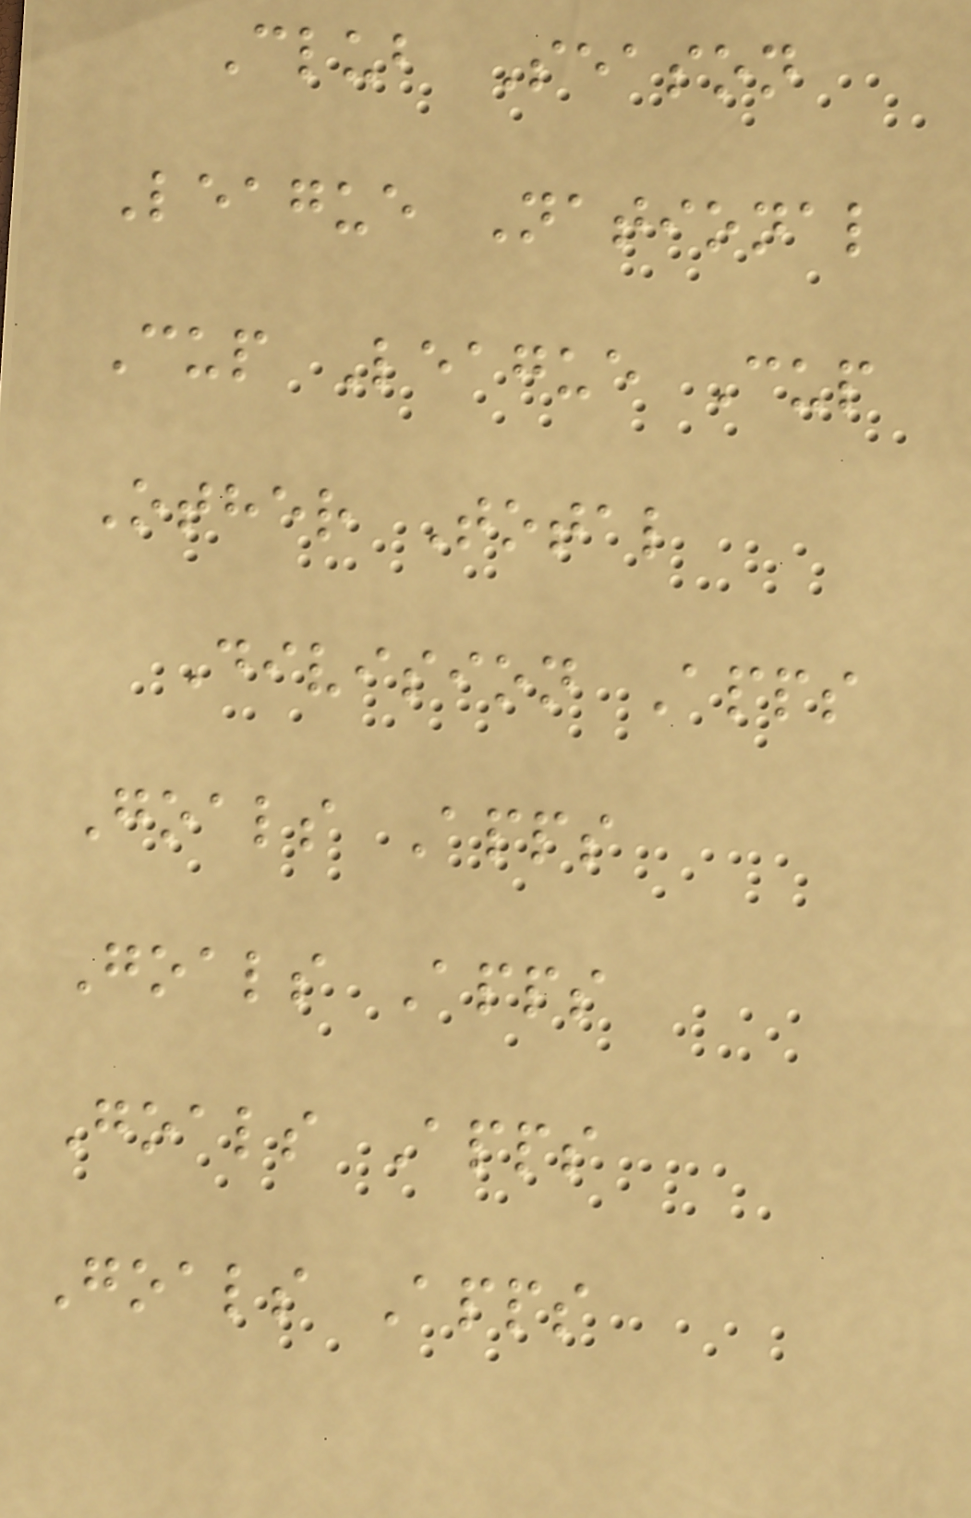Club Season
League National
Cup League Cup
Other Total
Division Apps
Goals Apps
Goals Apps
Goals Apps
Goals Apps
